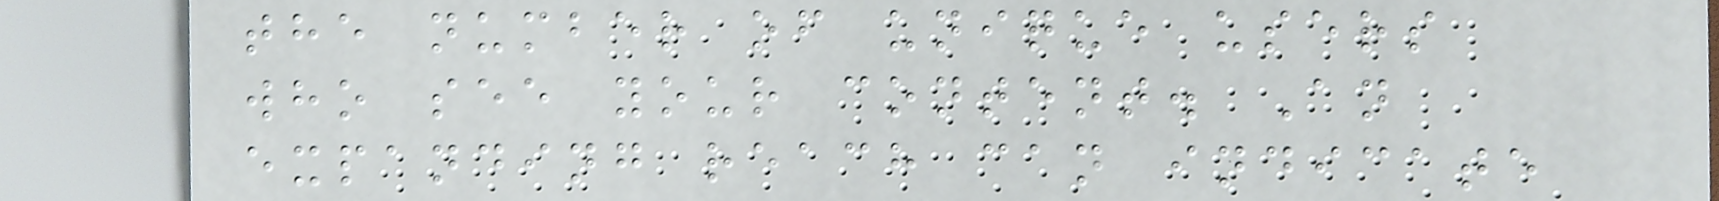the number of unique users
who see your content. An
expanding reach can indicate
